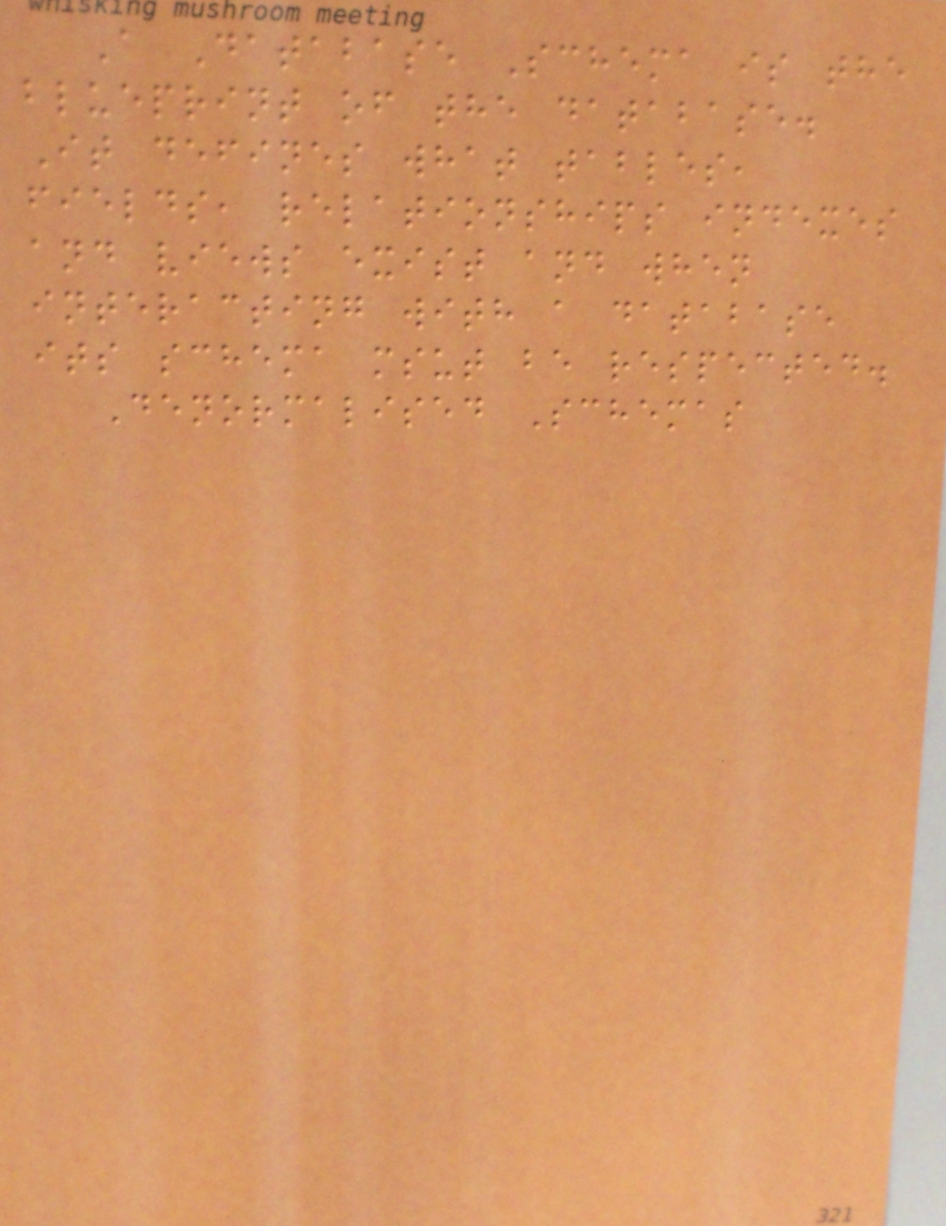A Database Schema is the
blueprint of the database.
It defines what tables,
fields, relationships indexes
and views exist and when
interacting with a database
its schema msut be respected.
Denormalised Schemas
